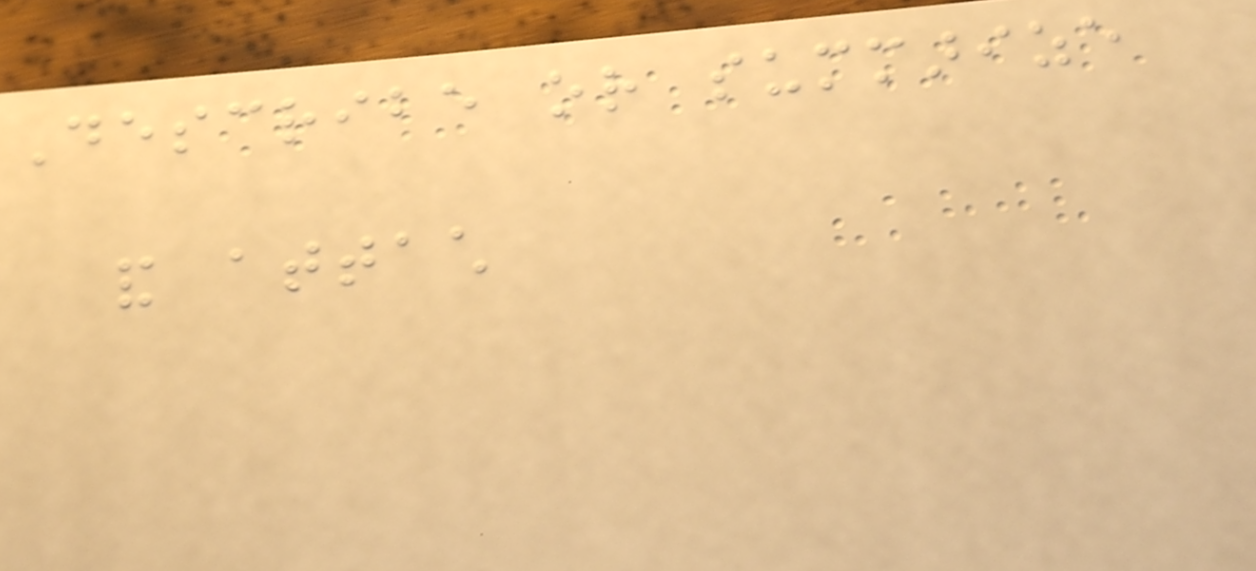Describe or summarize
and attach
